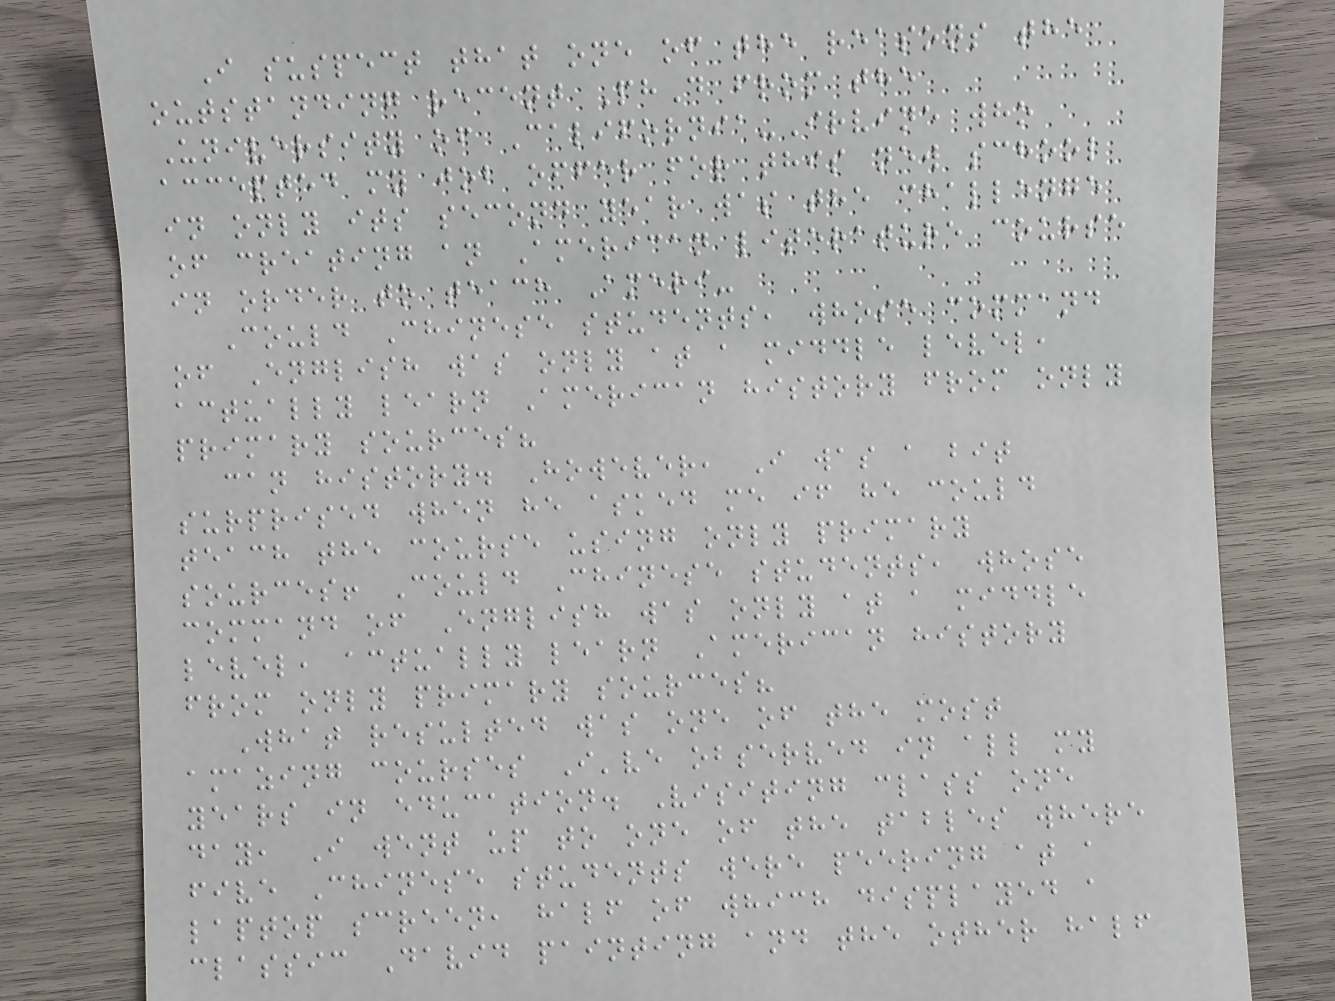I suspect that one of the reasons the
outstanding recent PhD from the
University of California-Irvine who
accepted my job offer for this new school
in only its second year was the challenge
of creating an American literature course
in order to teach Ameri-
Could Chinese students, whose command
of English was only at a middle level,
actually learn American history from only
primary sources?
can history. However, I was a bit
surprised when he asked me if he could
teach the course using only primary
sources! Could Chinese students, whose
command of English was only at a middle
level, actually learn American history
from only primary sources?
What resulted was one of the most
amazing courses I've observed in all my
years in education. Visiting class one
day, I went up to one of the tables where
five Chinese students were peering at a
laptop screen, half of which displayed a
classic David painting and the other half
